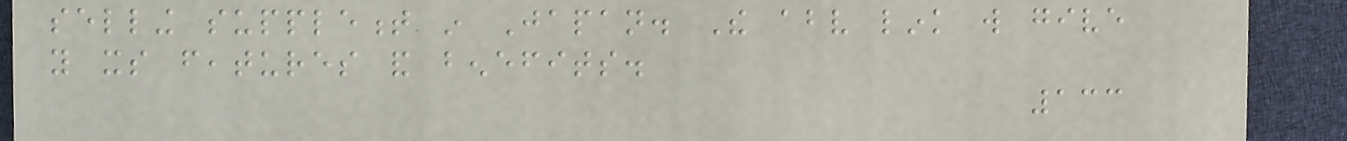selling supplement in Japan. The above link will give
you its features and benefits.
133
